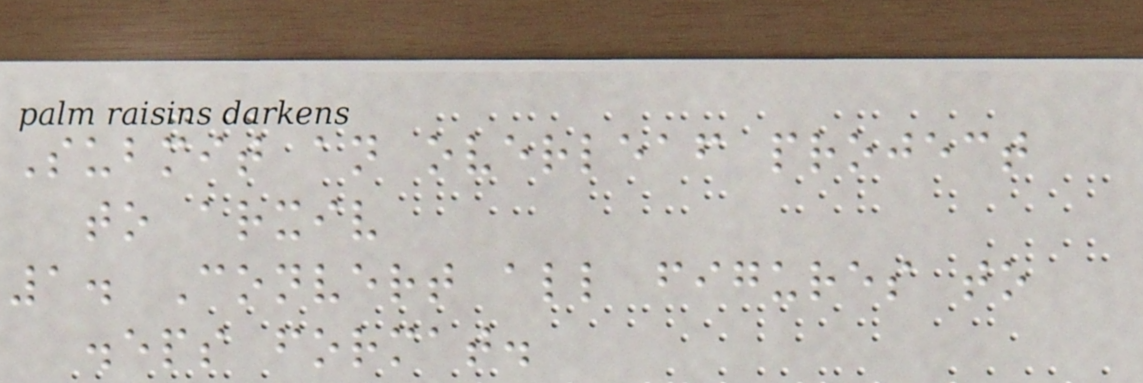Submit an overleaf project
to arxiv
1. Convert all figures to
.eps format.
